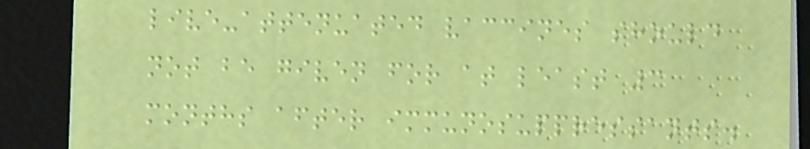live-attenuated vaccines should
not be given for at least 3
months after immunosuppressants.
